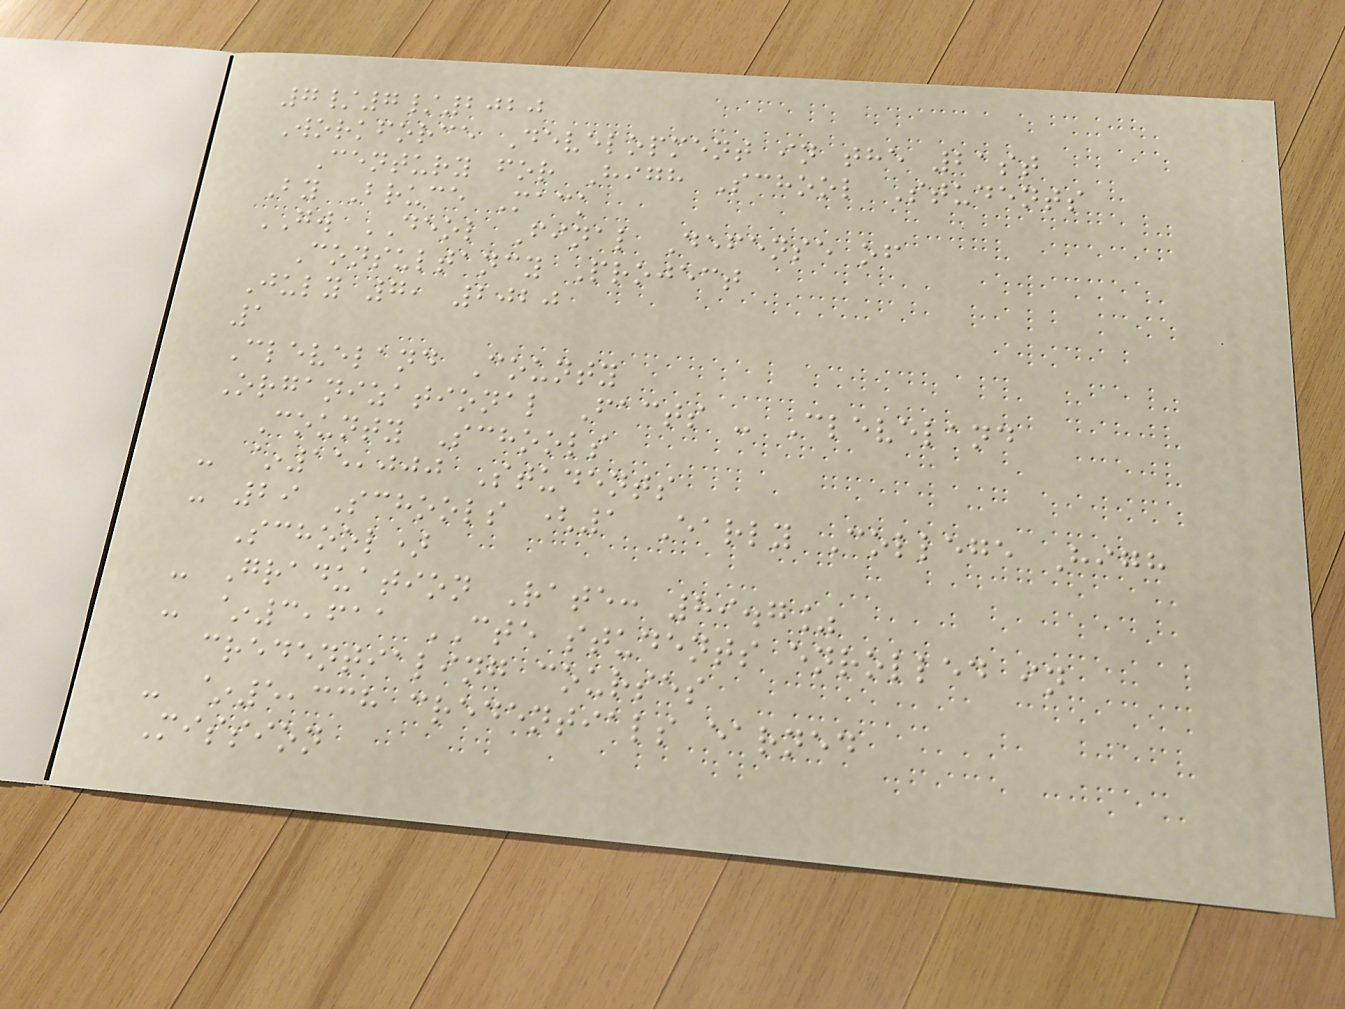7/7/2020
Workforce Development in the 21st
Century for High School Students
By Bruce Mack
GW DEOL Final Defense of
Consultancy Project
July 7, 2020
1
Cleveland County
Organizational Facts - Cleveland
County Schools
- ~15,000 Students
- 29 Schools (1 Early College High
School)
- Graduation Rate: 89.7%
- ~3,611 CTE students enrolled in
credentialing courses
- ~5,338 credentials earned
Mission
